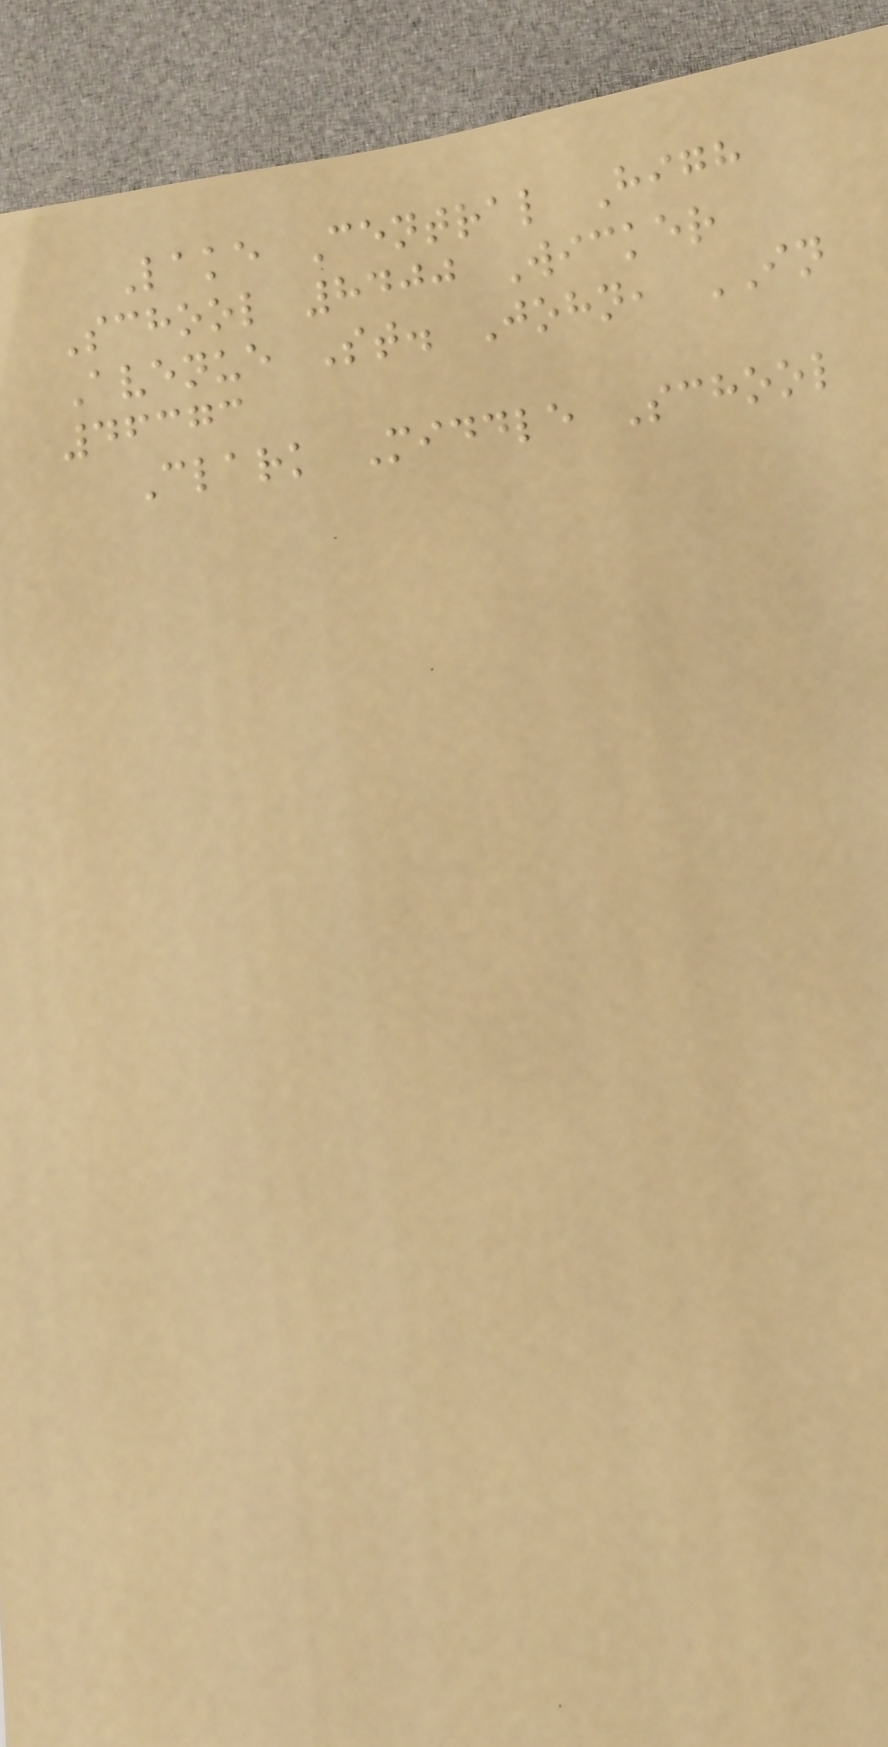Lake Central High
School 8400 Wicker
Avenue St. John, IN
46373
Clark Middle School
